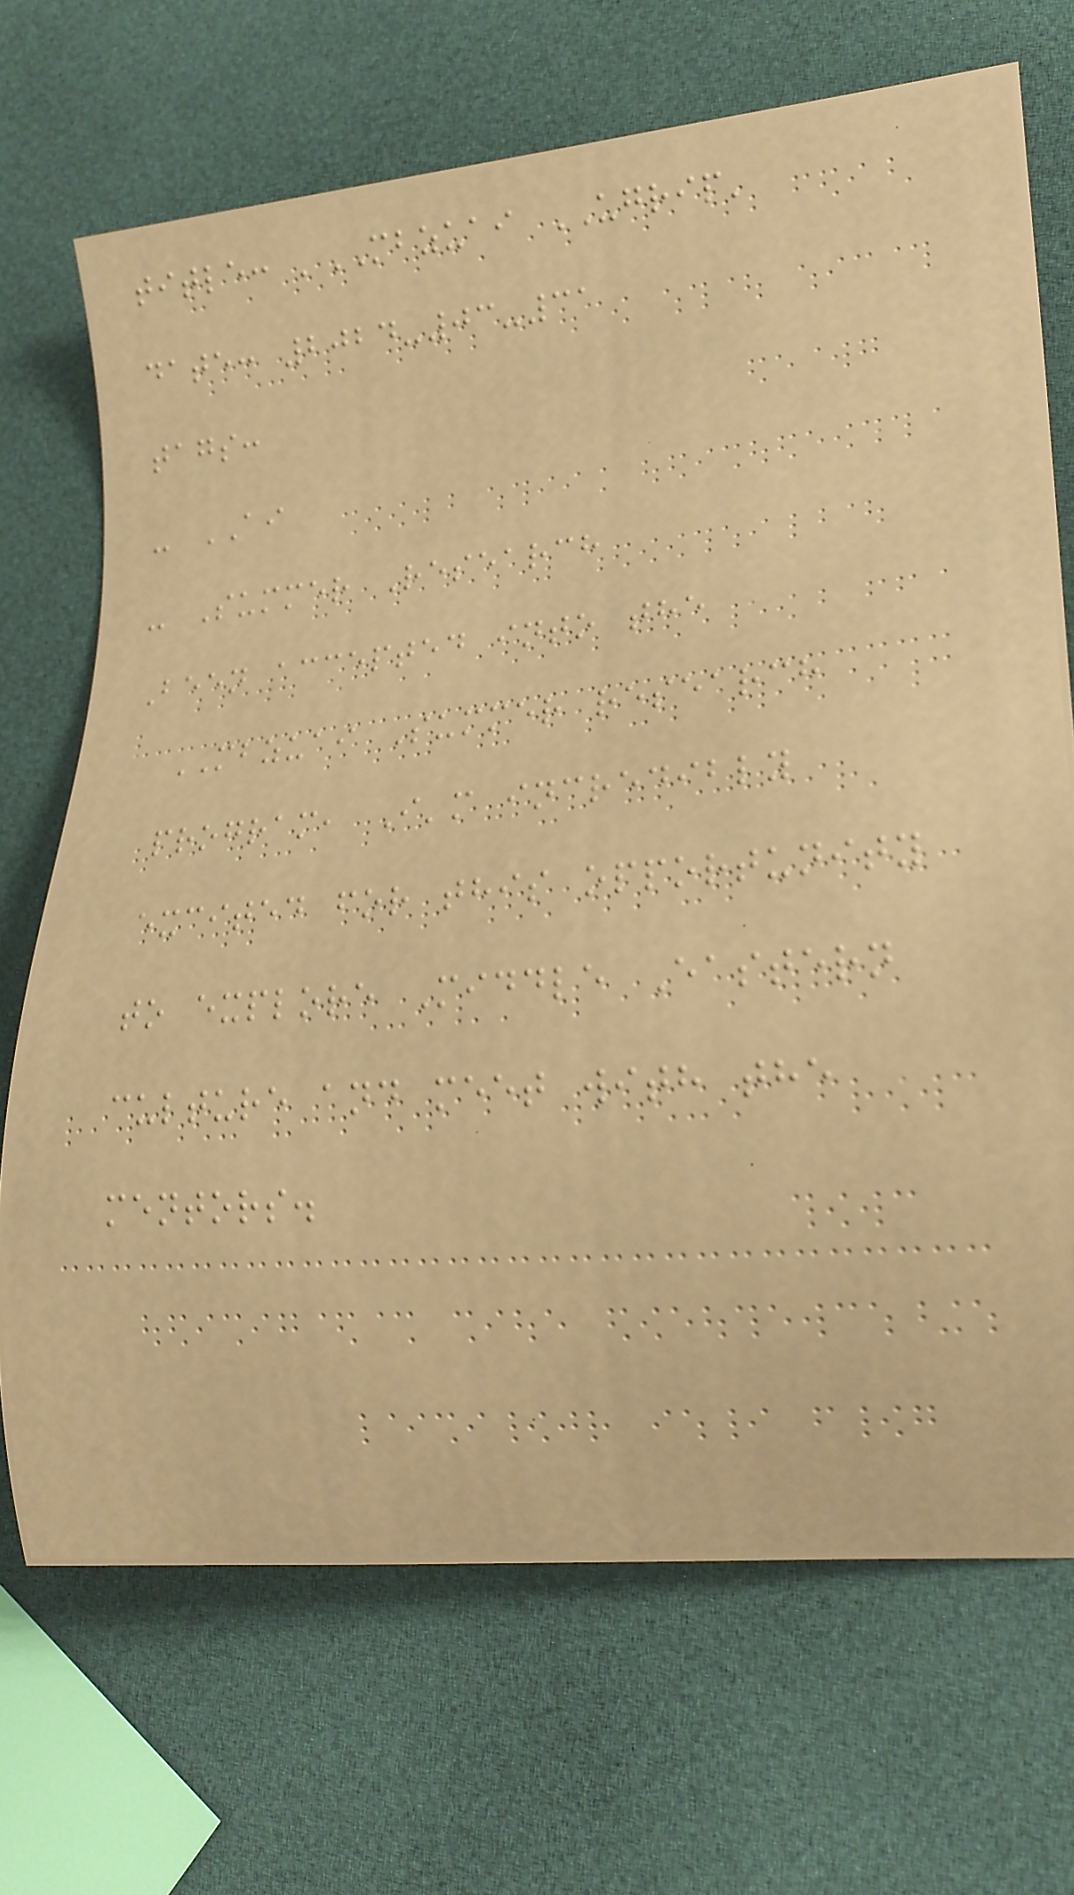title: 'MBZUAI UGRIP'
date: 2024-03-31
tags:
- AI
- Summer Research
Been accepted into the
MBZUAI Summer research
program, I'm incredibly
excited for this opportunity
to explore Middle Eastern
culture and meet with the
mentors.
